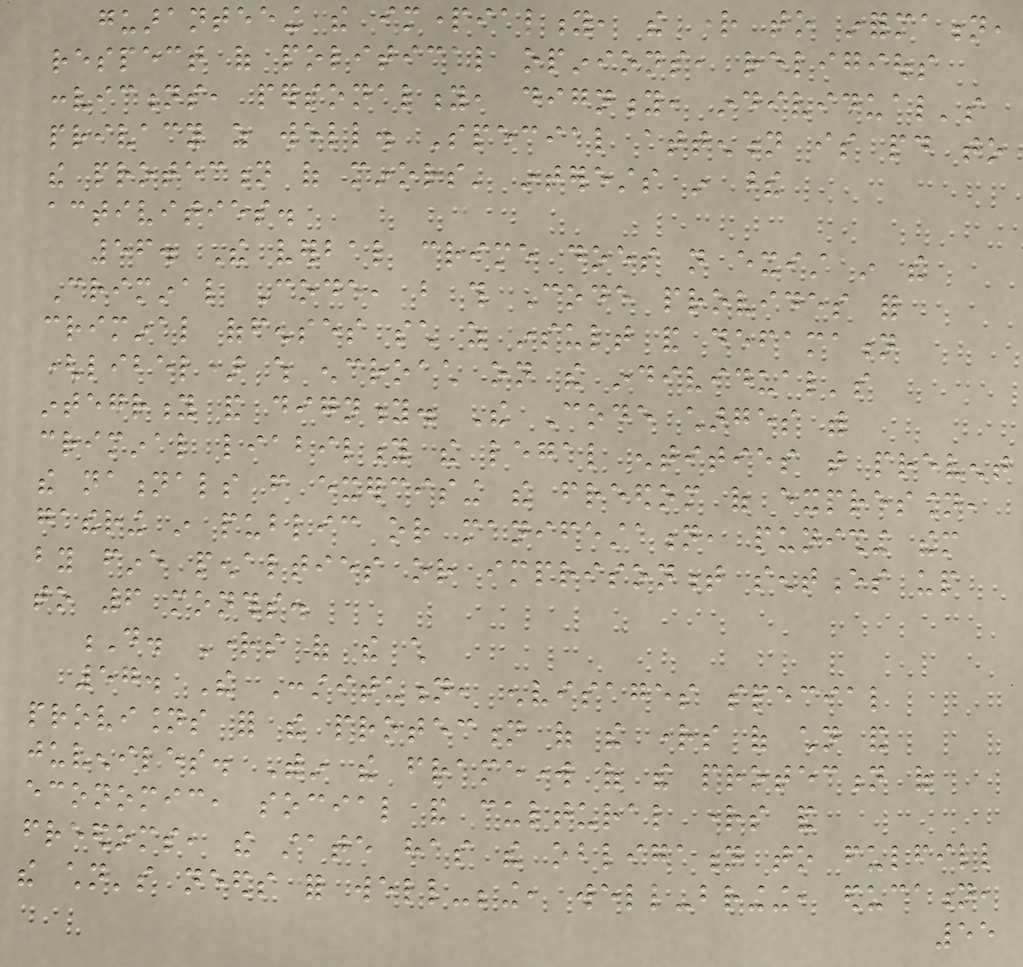guaranteeing the impartiality, the right to information,
respect of political opinions, religious
convictions, personality, dignity, individual's
privacy as well. Special attention is paid to
the protection of minors' interests in these
activities.
56. The verbal crime does not exist in the
Criminal Code, but this Code provides for
criminal offenses such as insult and defamation
(libel) which encroach on the individual's
integrity and dignity. The Code charges with
criminal liability the legal entities that prevent
the nationals from exercising the freedom of expression,
gathering in public or manifestation, punishing them
by fine penalties or imprisonment sentences up
to 6 months.
D. Rights of the child
57. The Constitution, envisages special
provisions for the protection of the rights of children and
juveniles. Within the framework of the protection of
economic, social and cultural rights and
freedoms, the state has the obligation to fulfill
the children's needs for well-being, well-bringing, education,
55
